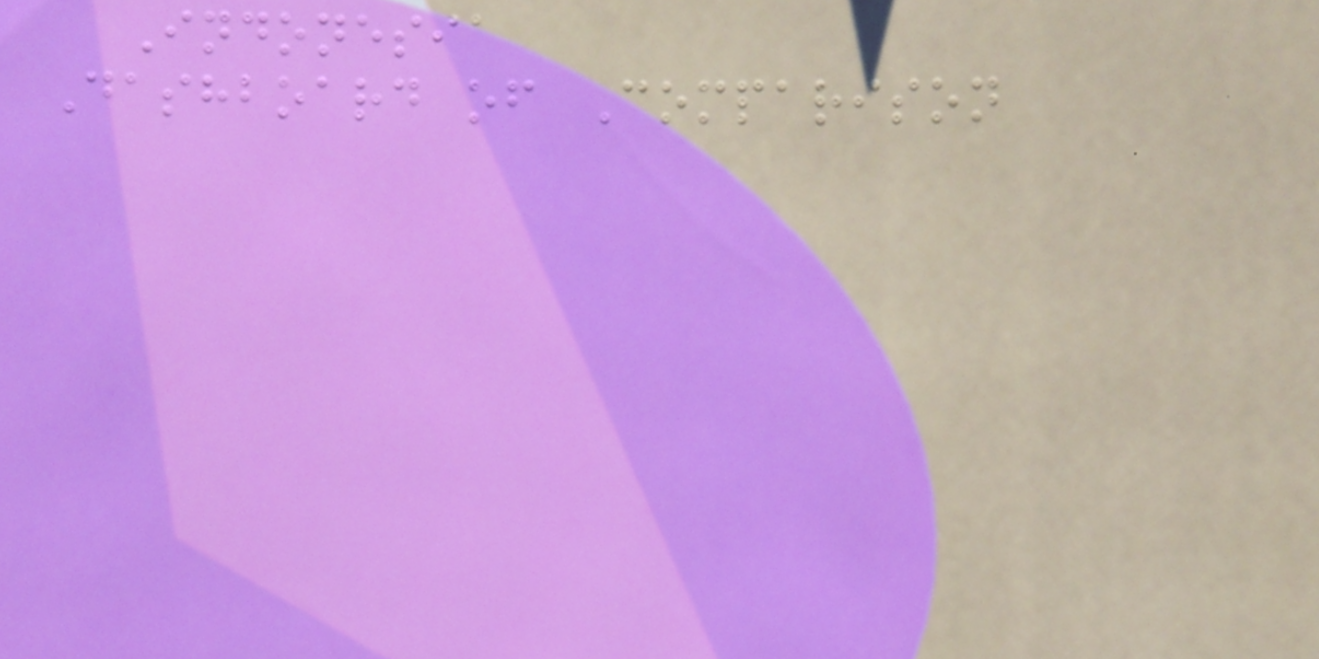Indonesia
Dashboard of Comparison
